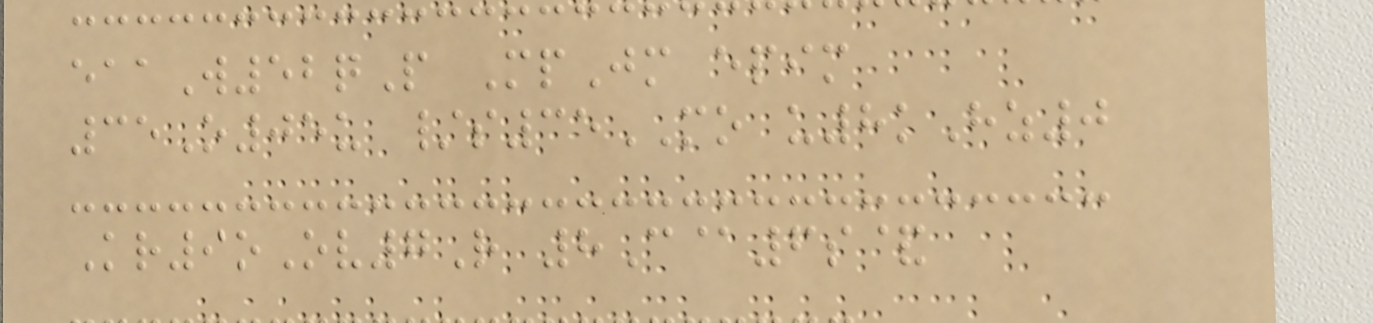eaaW52qP MpJm epim
35O05u /s35MO u8kHz0
Kr9oOv7R 8C@6s&
